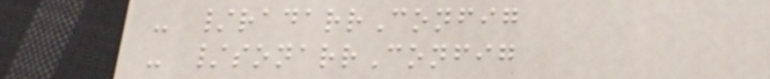- /radarrConfig
- /sonarrConfig
